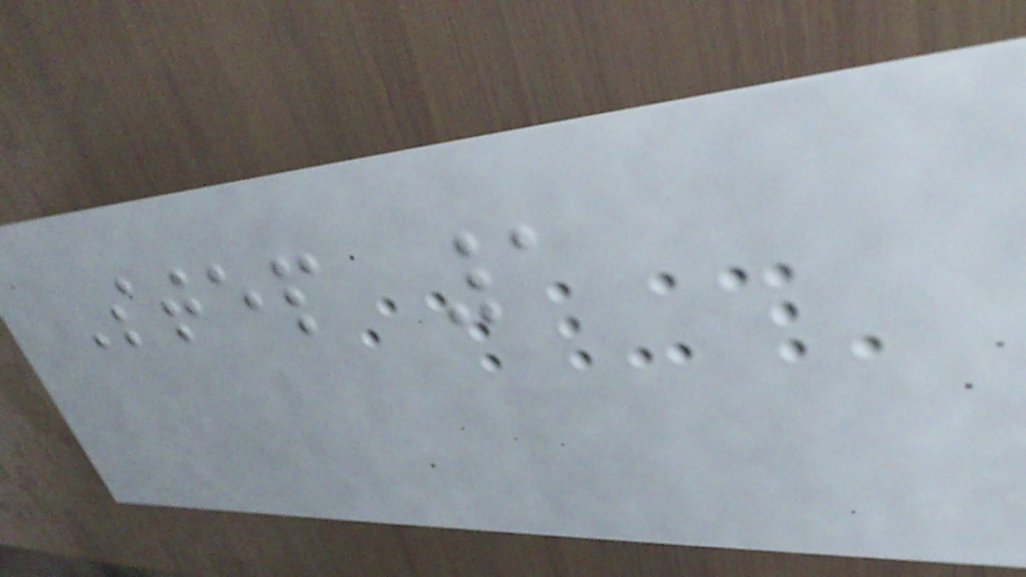Step 1
